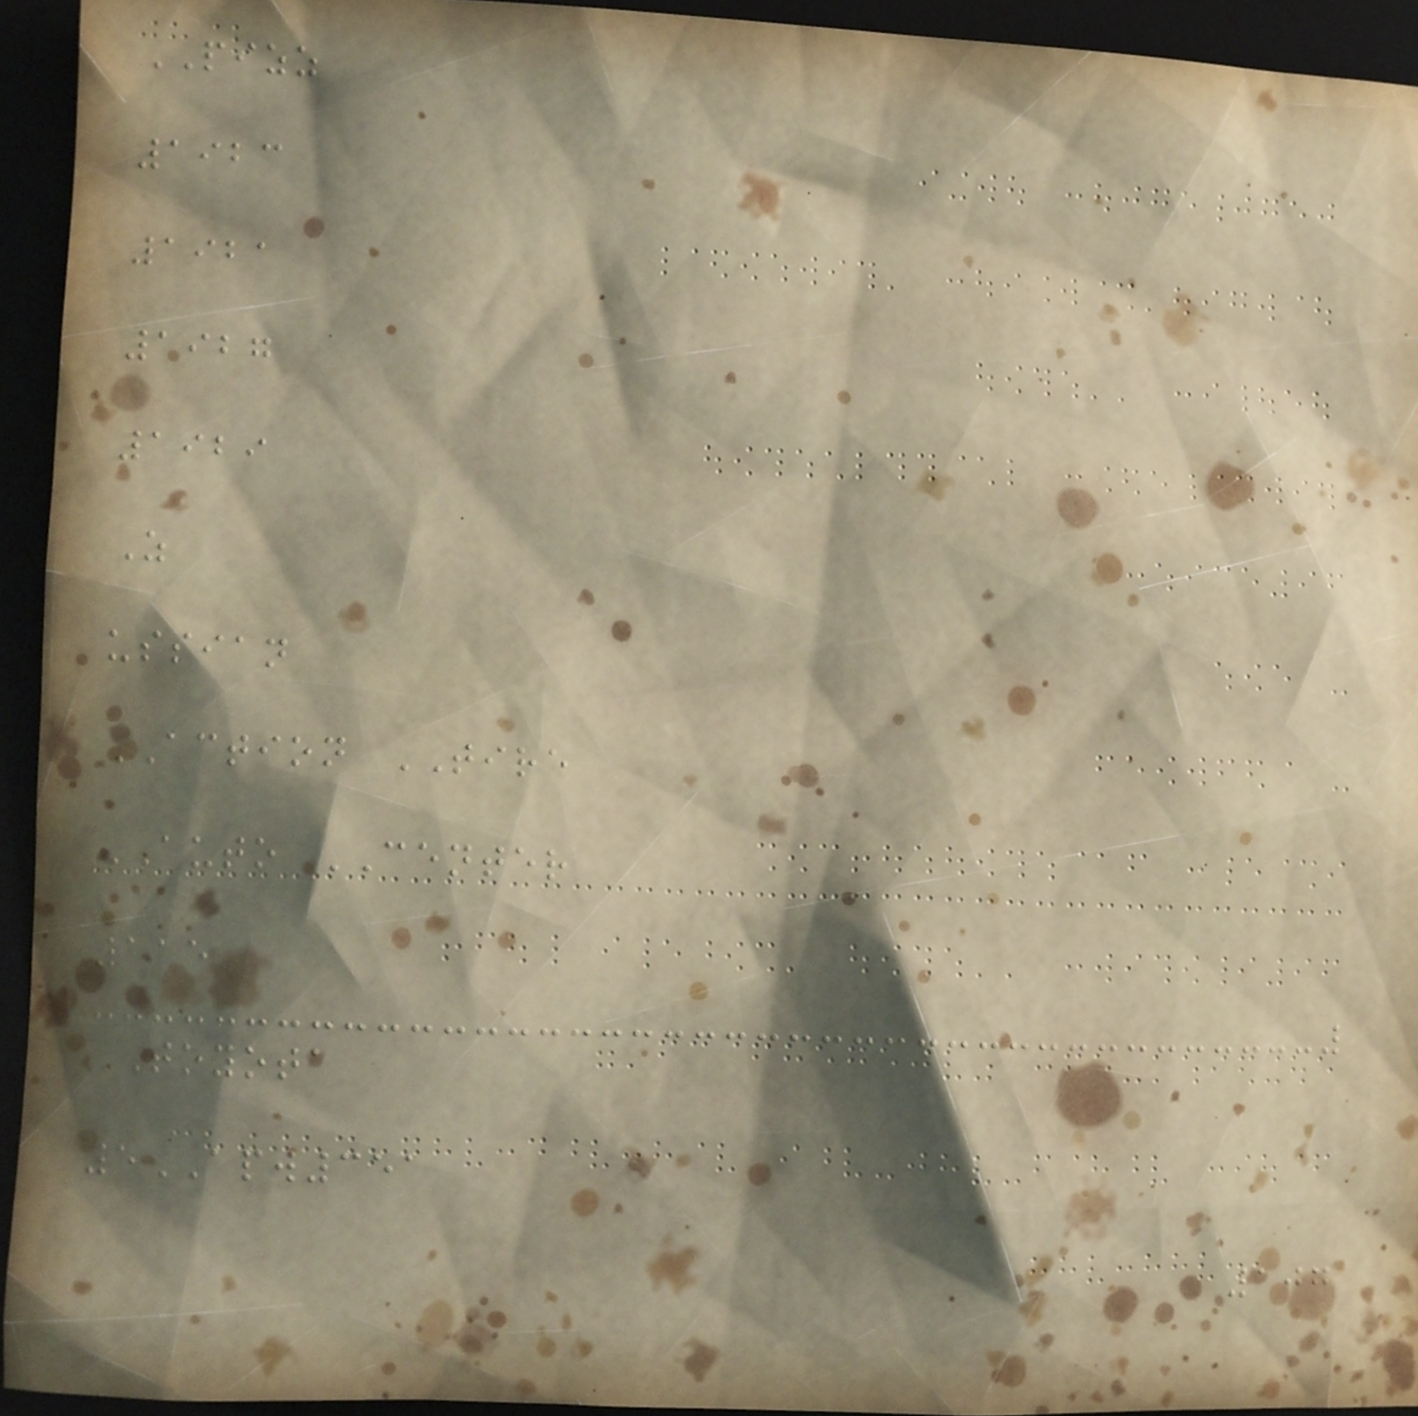PIZZ
1923
1921
1927
1929
Z
ussian
ACTION TIRE
AUTO CENTER
115
TOYOTA
5APW351
107
